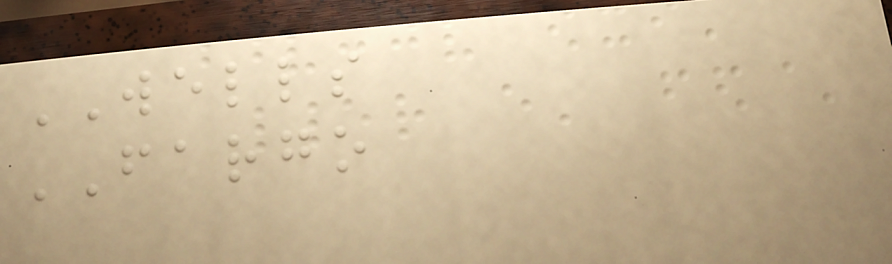WELLS
FARGO
